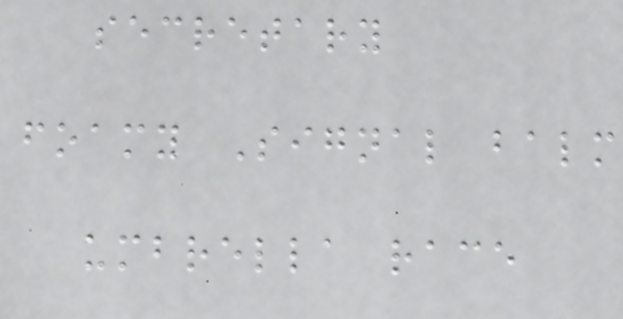secretary
foamy Signal balm
umbrella race
